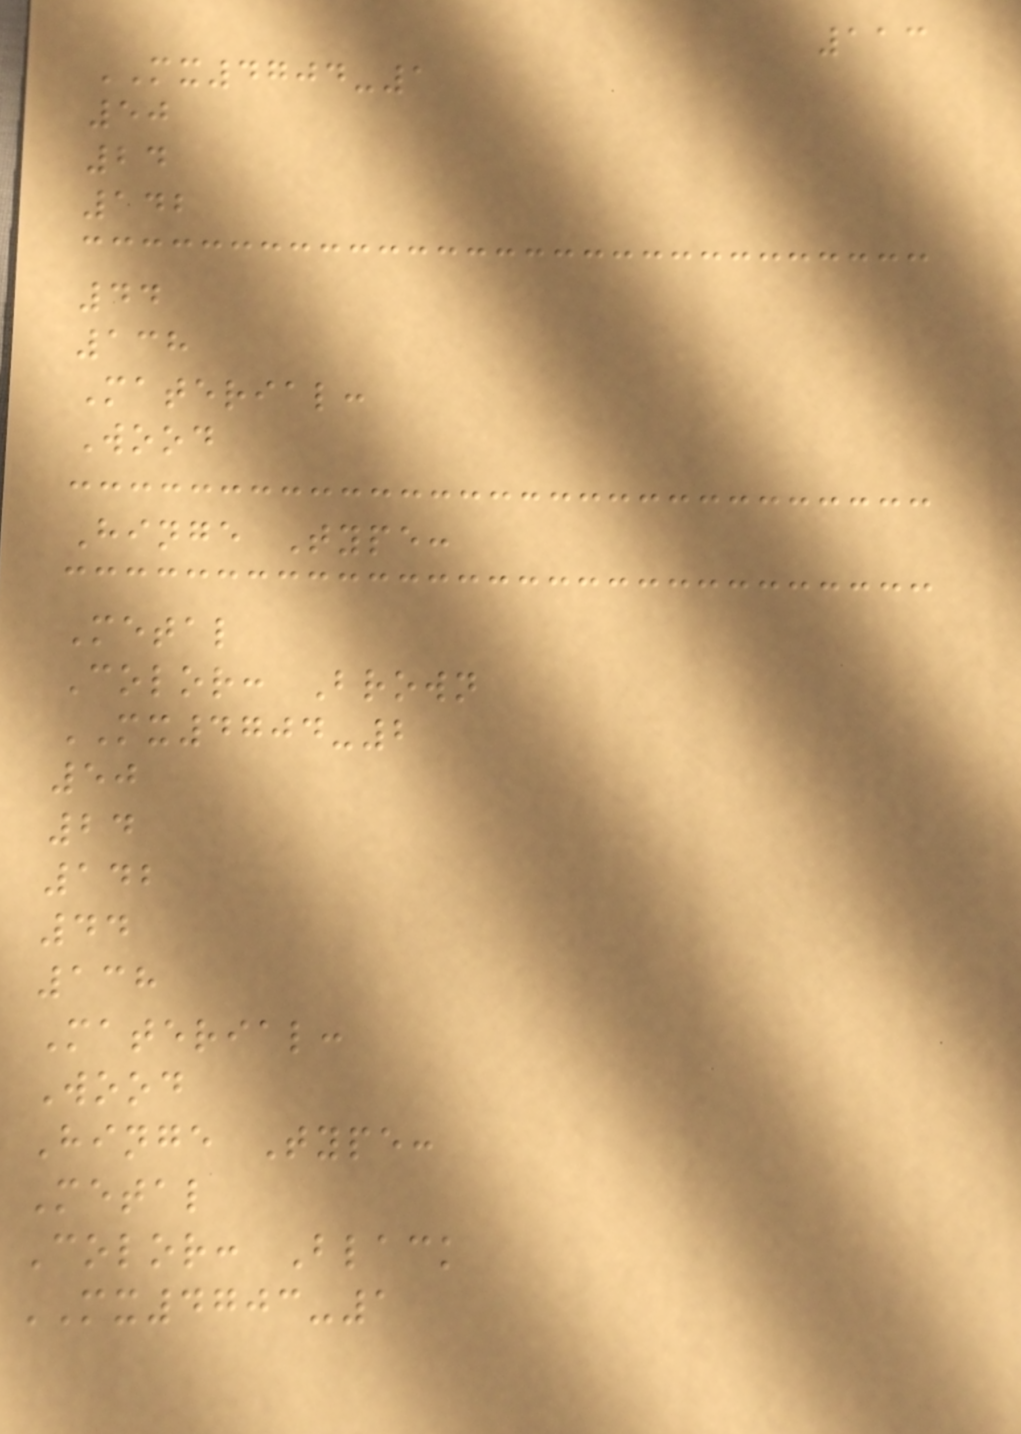113
MX4704-1
50
24
142
44
138
Material:
Wood
Hinge Type:
Metal
Color: Brown
MX4704-2
50
24
142
44
138
Material:
Wood
Hinge Type:
Metal
Color: Black
MX4703-1
